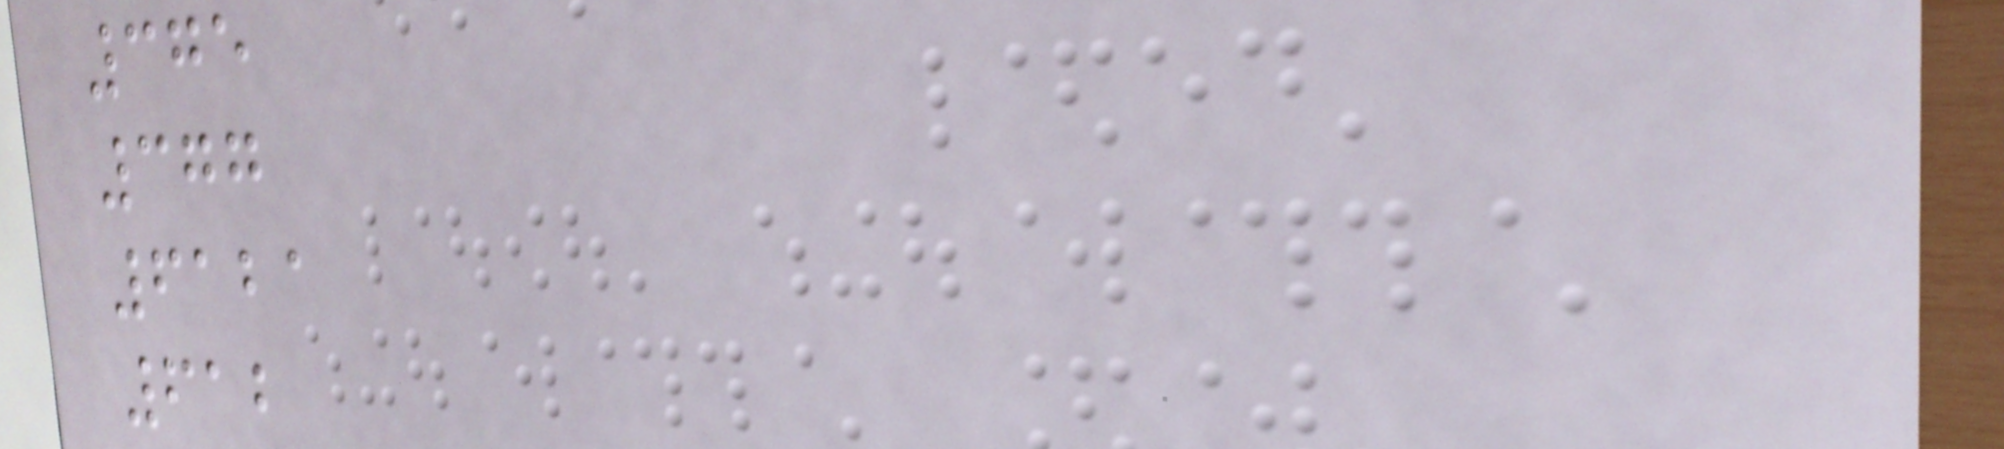375
377
6121
612
